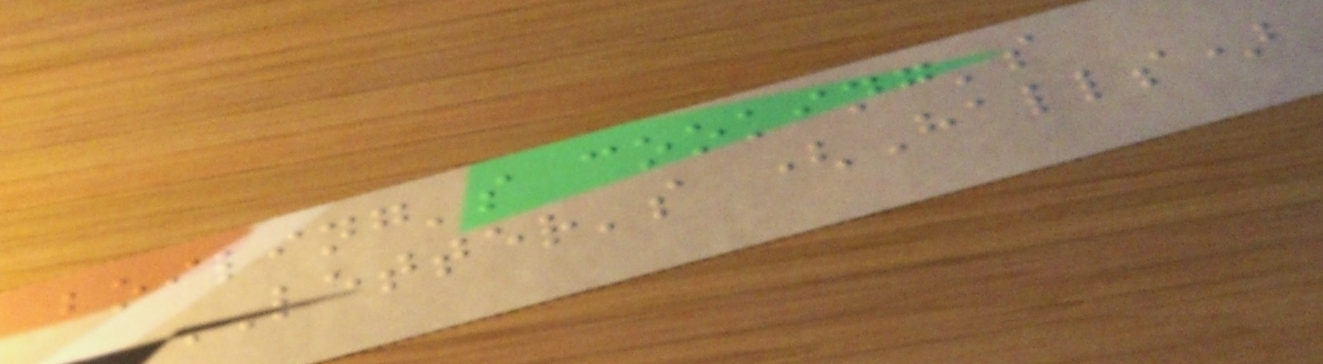boiling's cooking's
LETTER's (Halls)
